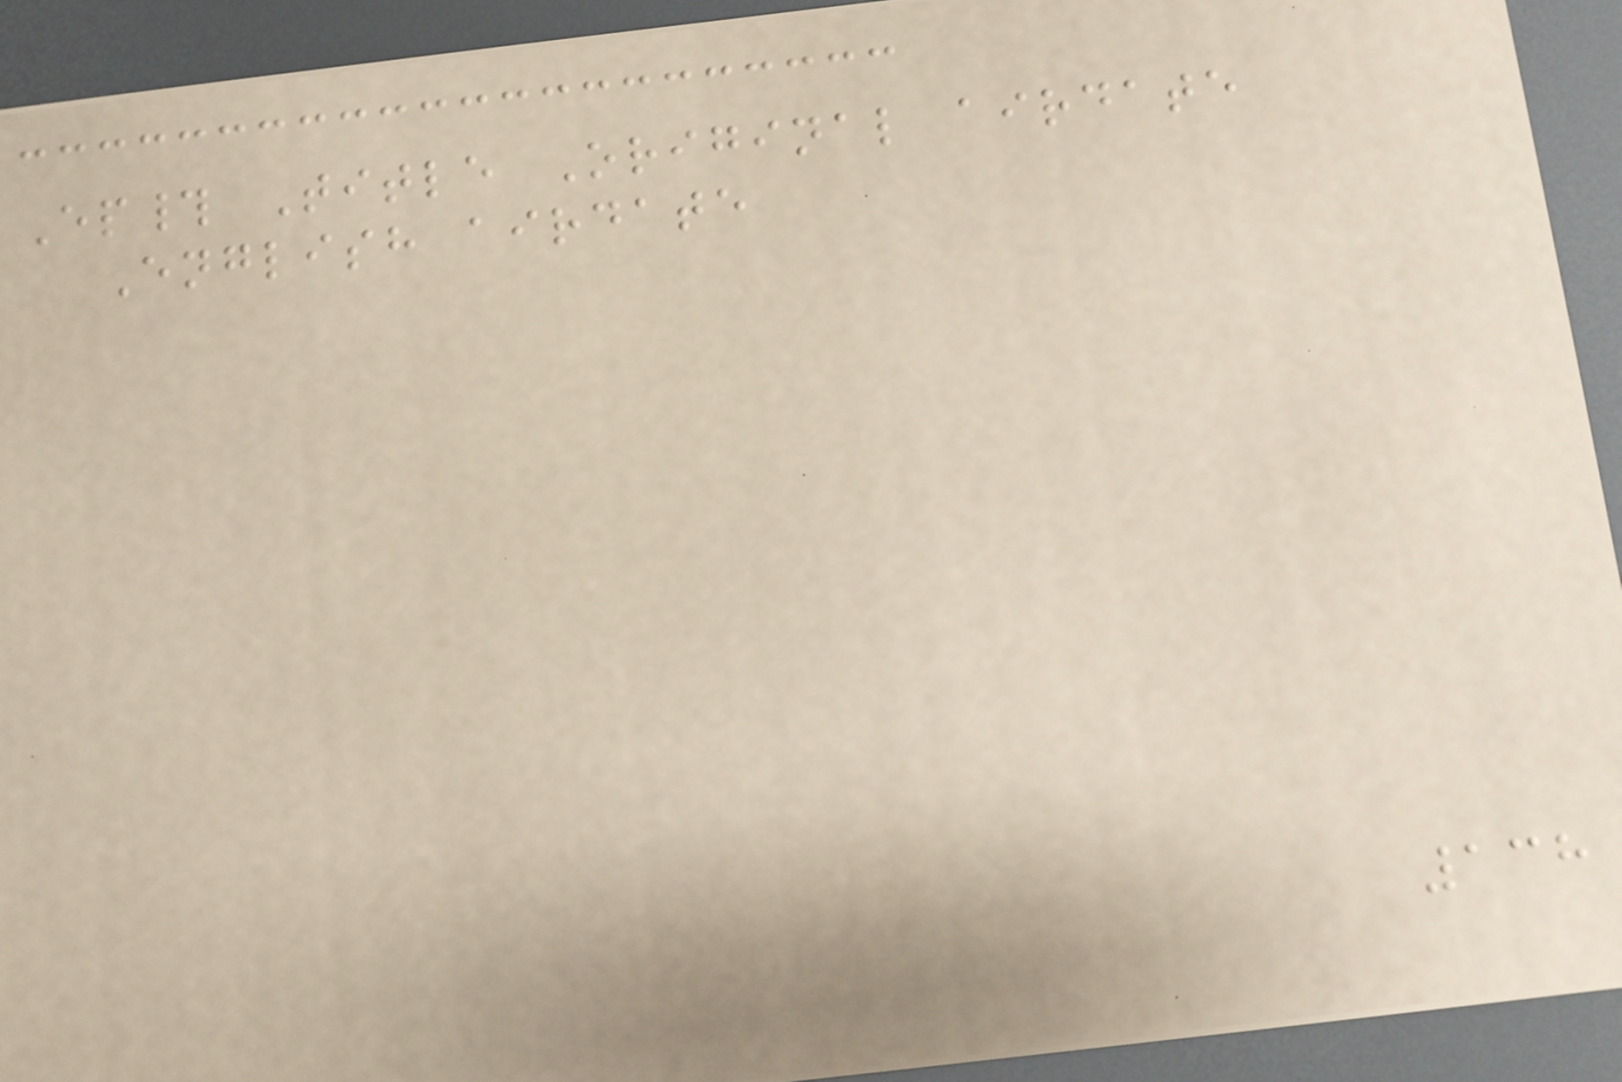Ep# Title Original airdate
English airdate
138
